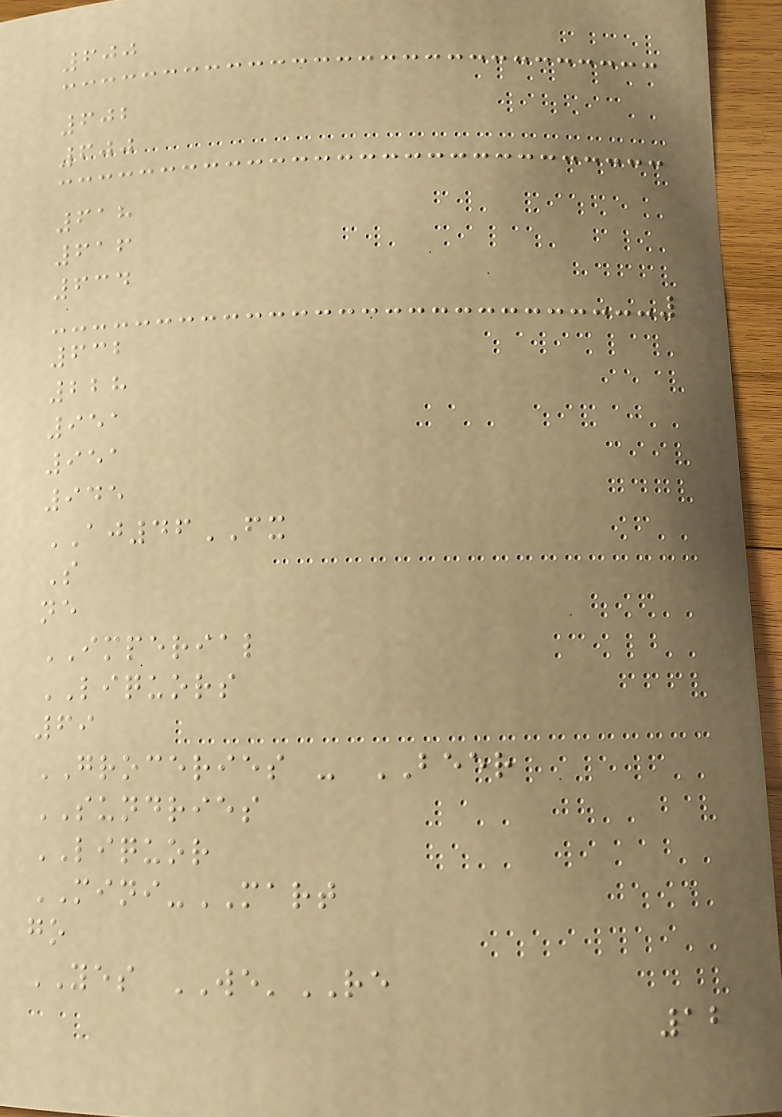600
602
600
618
616
634
632
228
951
951
945
AJ46FX
S
ne
IMPERIAL
LIQUORS
69
GROCERIES - BEER
SUNDRIES
LIQUOR
MINI-MART
go
YES WE'RE
12
